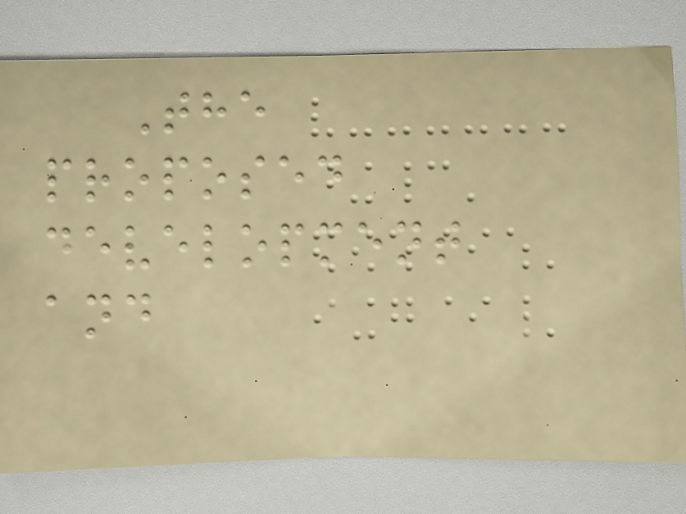The
proposed
development
and
